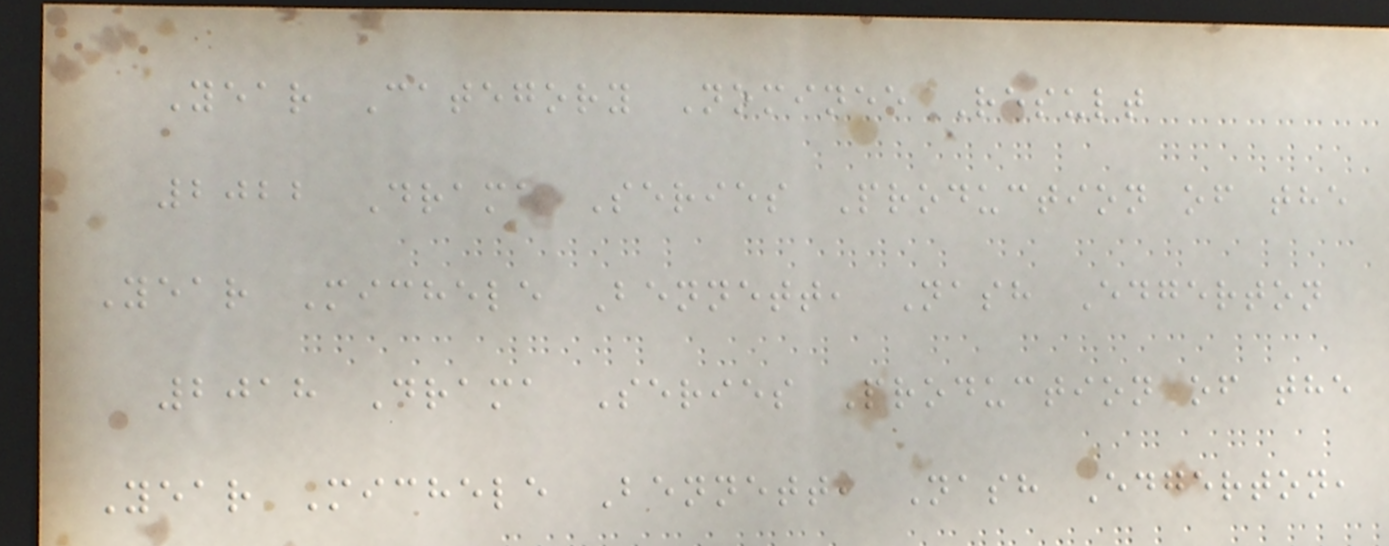Year Category Nominee Result
2022 Drama Series Production of the
Year Michele Bennett, Nash Edgerton
2018 Drama Series Production of the
Year Michele Bennett, Nash Edgerton,
